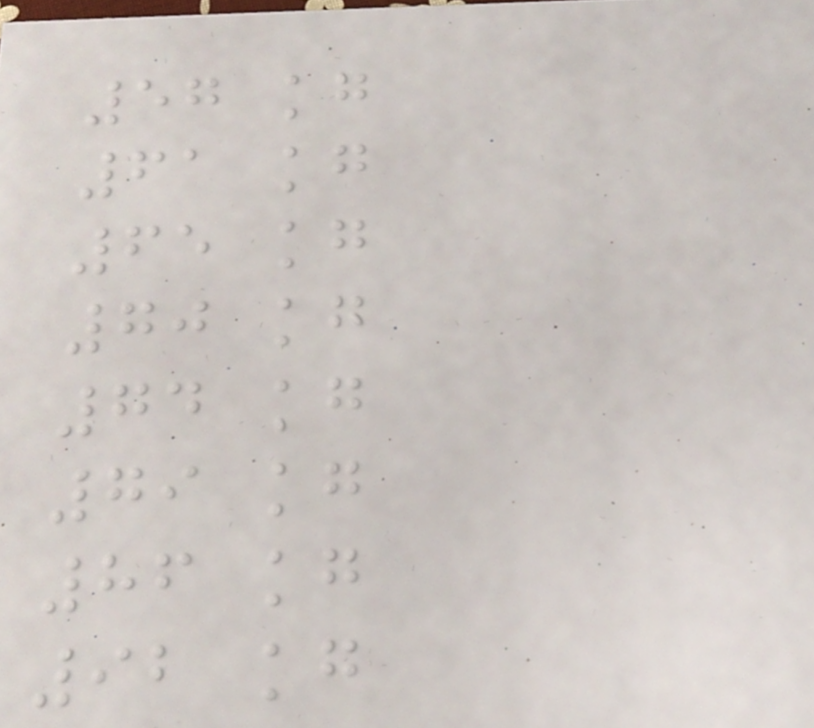57 kg
61 kg
65 kg
70 kg
74 kg
79 kg
86 kg
92 kg
